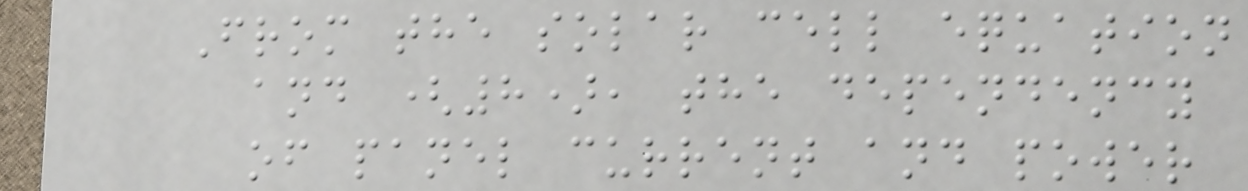From the solar cell equation
and (8), the dependency
of panel current and power
